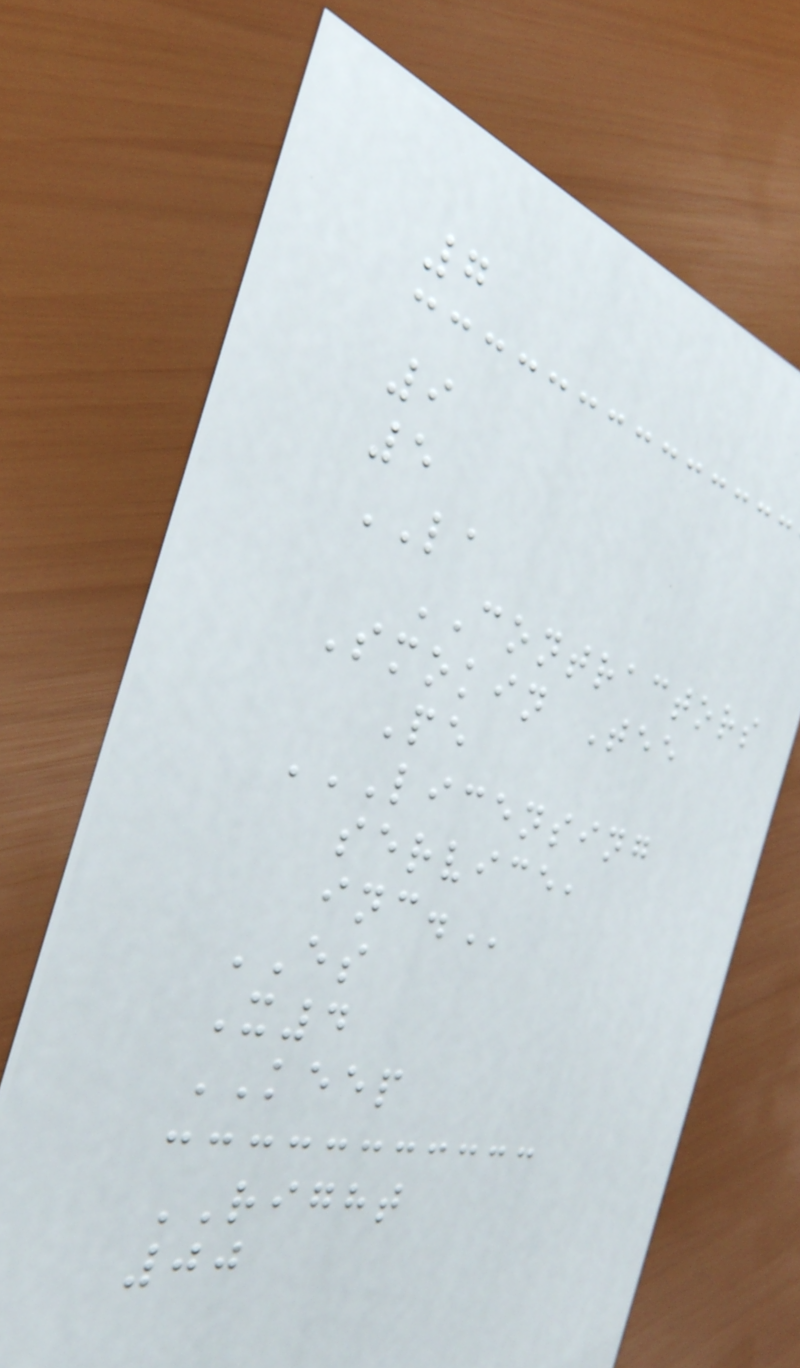7
9
5
LA
CONTRACTORS
Smokin Tee
Pe
LICENSING
SERVICE,
INC.
ES
X4
KEEP
RIGHT
00
